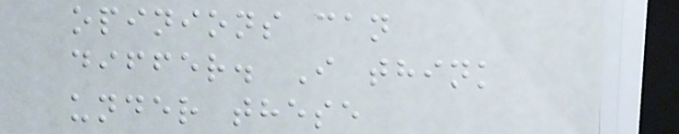opinions can
differ. I think
under these
